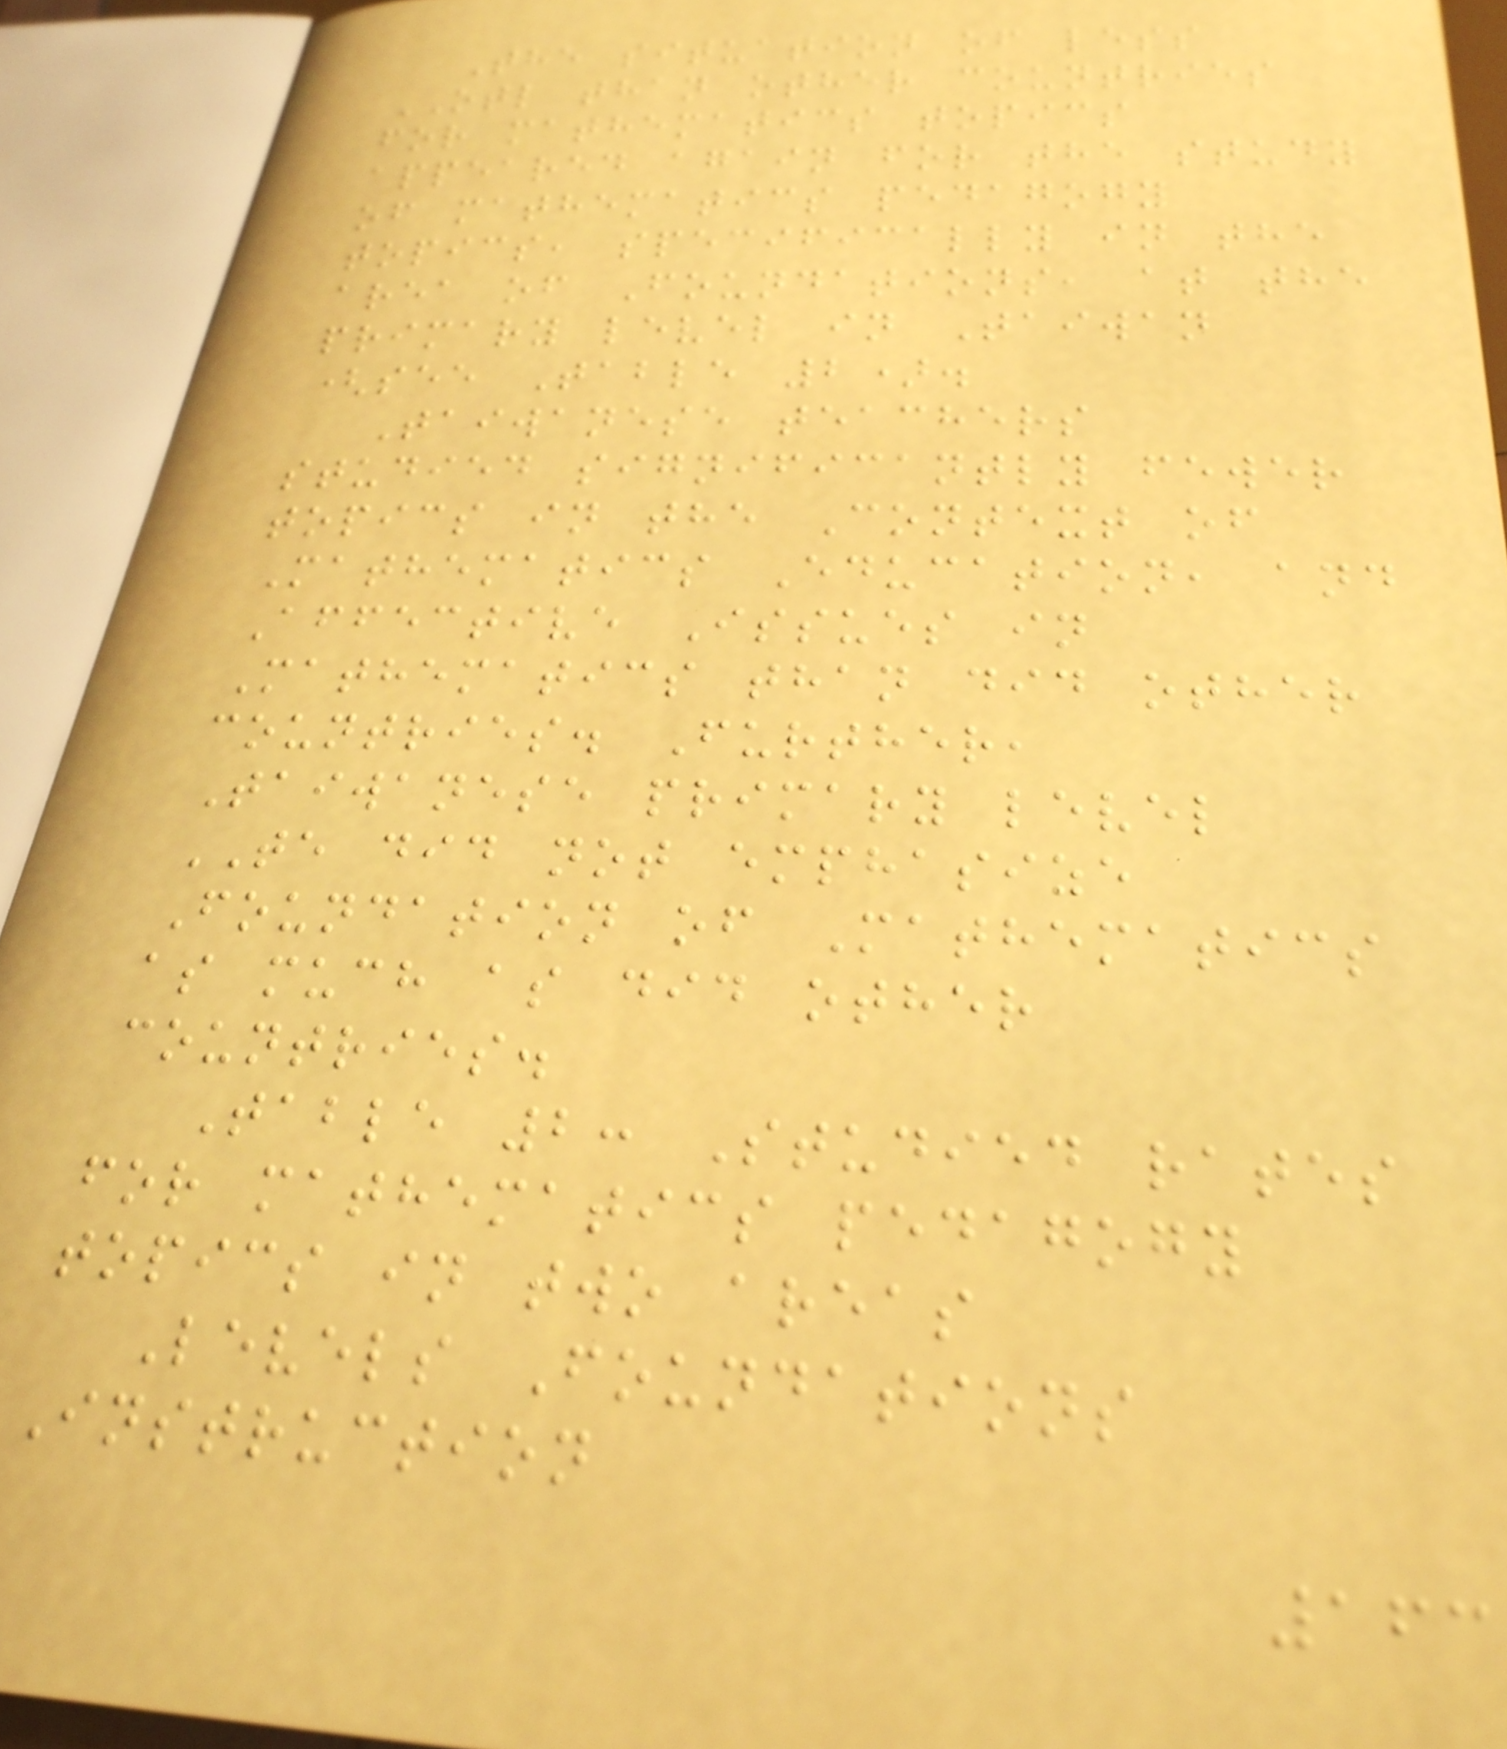The situation of less
OTL than other countries
for mathematics topics
appeared again for the study
of mathematics pedagogy
topics, specifically in the
area of Foundations, at the
primary level in Taiwan
(see Table 2).
Taiwanese teachers
studied significantly fewer
topics in the Context of
Mathematics Education, and
Affective Issues in
Mathematics than did other
countries. Further,
Taiwanese primary level
TE did not emphasize
Foundation of Mathematics
as much as did other
countries.
Table 2: Studied rates
for mathematics pedagogy
topics in two areas
Levels Foundations
Instruction
163
